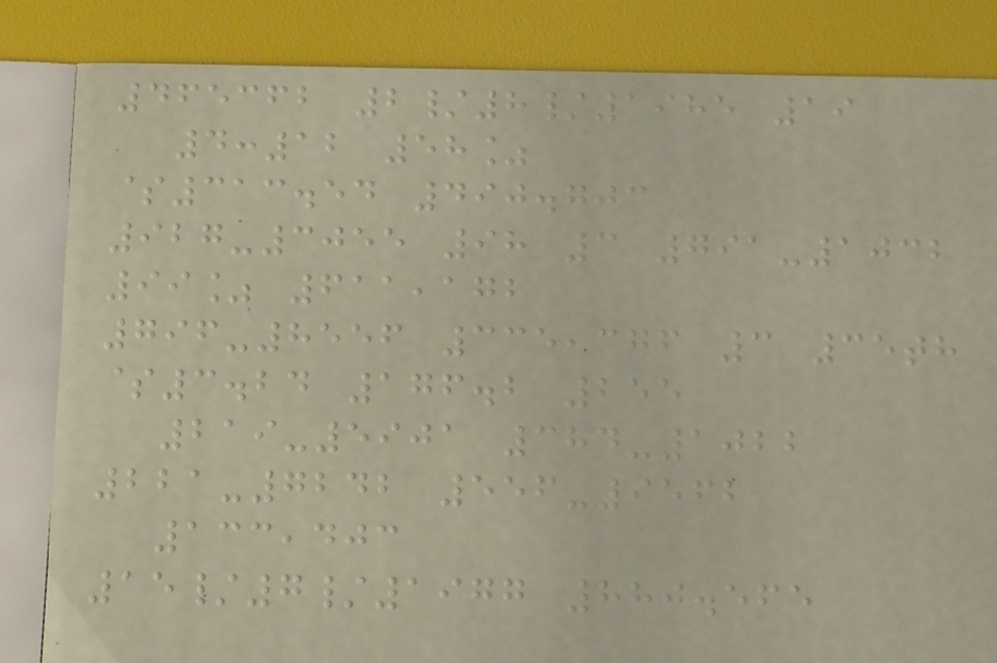465362 2/8/1985 19
4:12 58%
$313.54 490.703
927-3055 98 3 791-1032
99% 611,172
796-8556 335,376 3 35th
$3.24 176.2 255
219-5901 384-1022
221-7242 556-9562
133,403
15/7/1977 880.565
